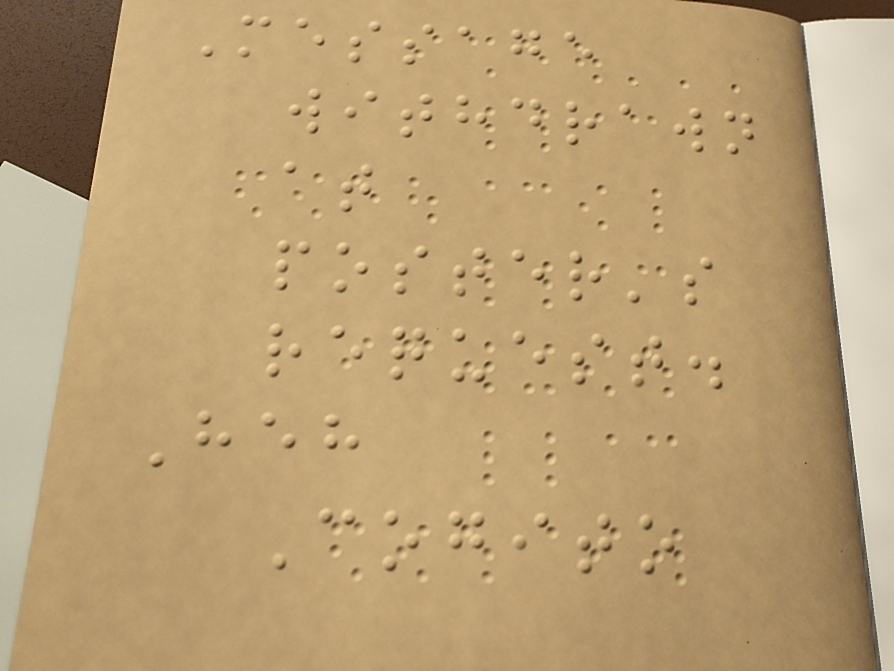Message
withdrawn
at
poster's
request.
Heh
Cogito
